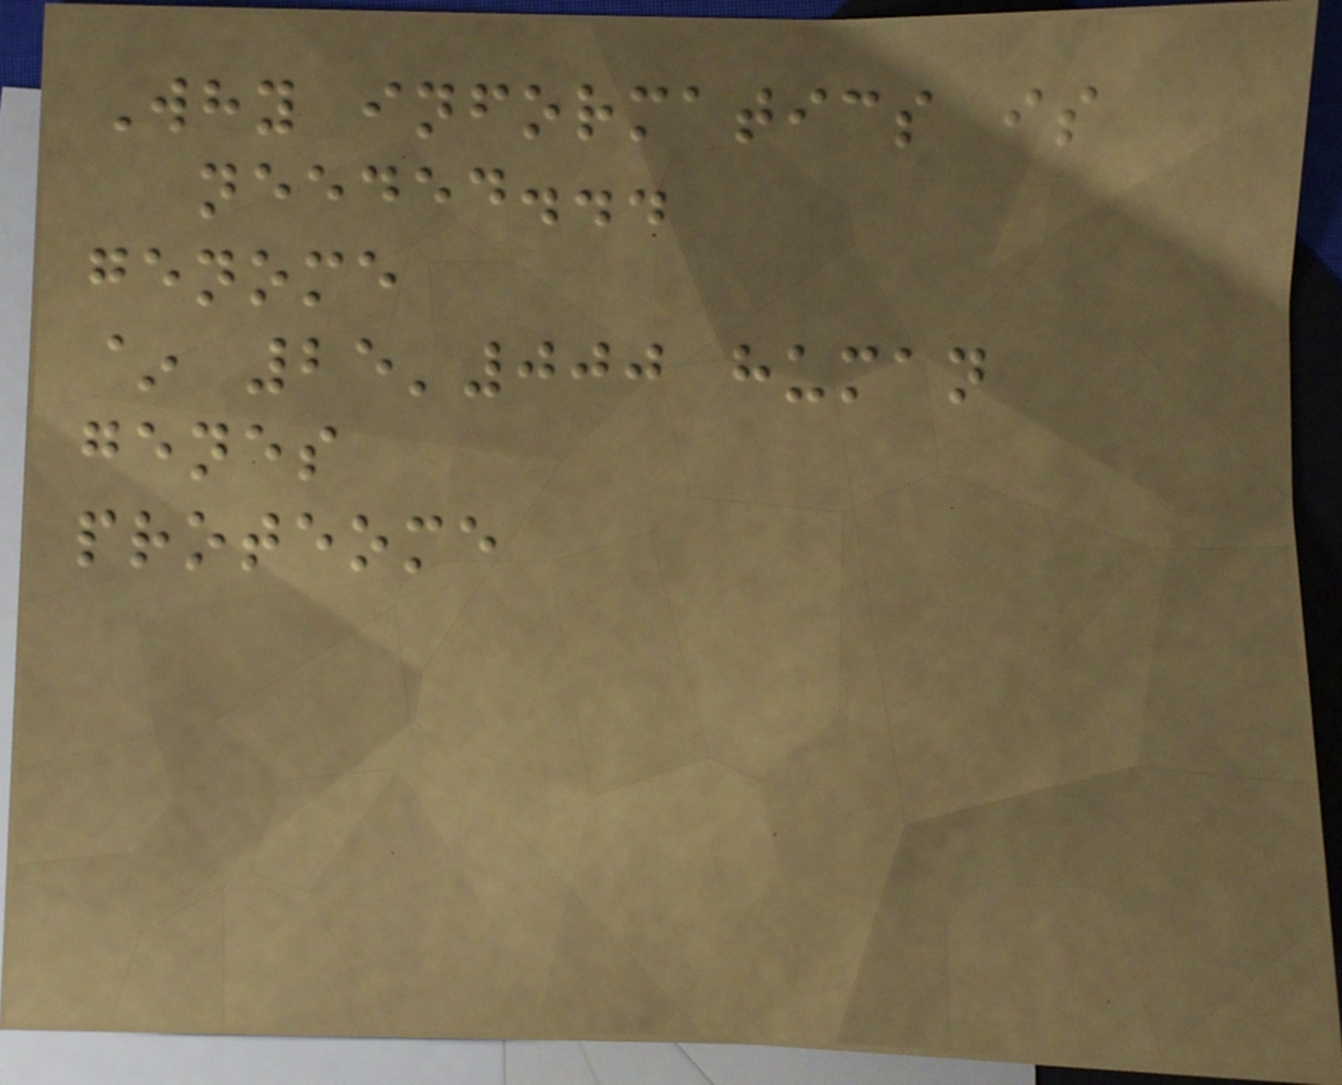Why informatics is
needed...
genome
~ 25'000 human
genes
proteome
